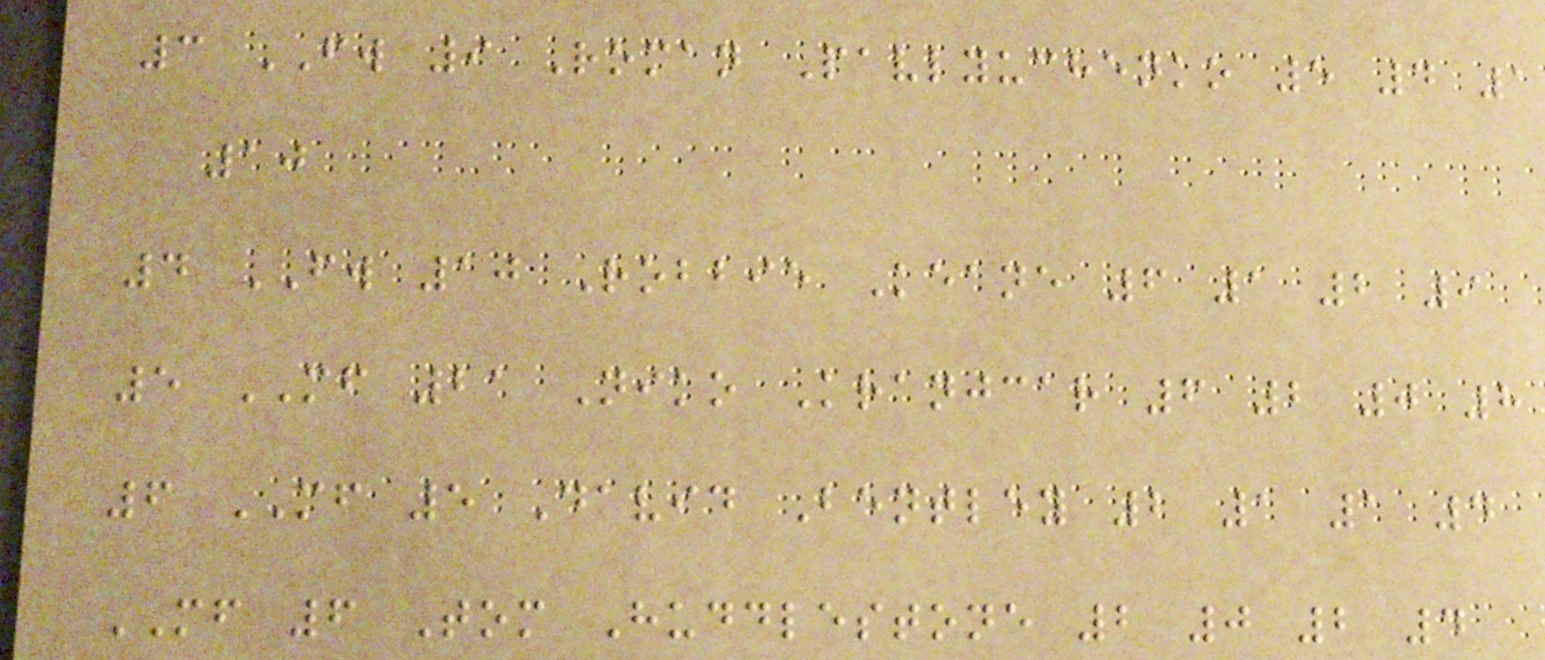3 FW 9 Roman Pavlyuchenko 5 4 1
10
4 FW 10 Robbie Keane 6 1 2 9
5 MF 21 Niko Kranjcar 6 2 0 8
6 MF 5 David Bentley 2 1 1 4
MF 6 Tom Huddlestone 2 0 2 4
